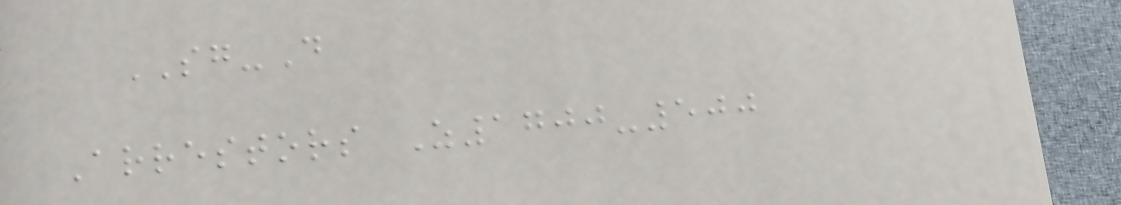SG-D
Arrestors Z1700-500
